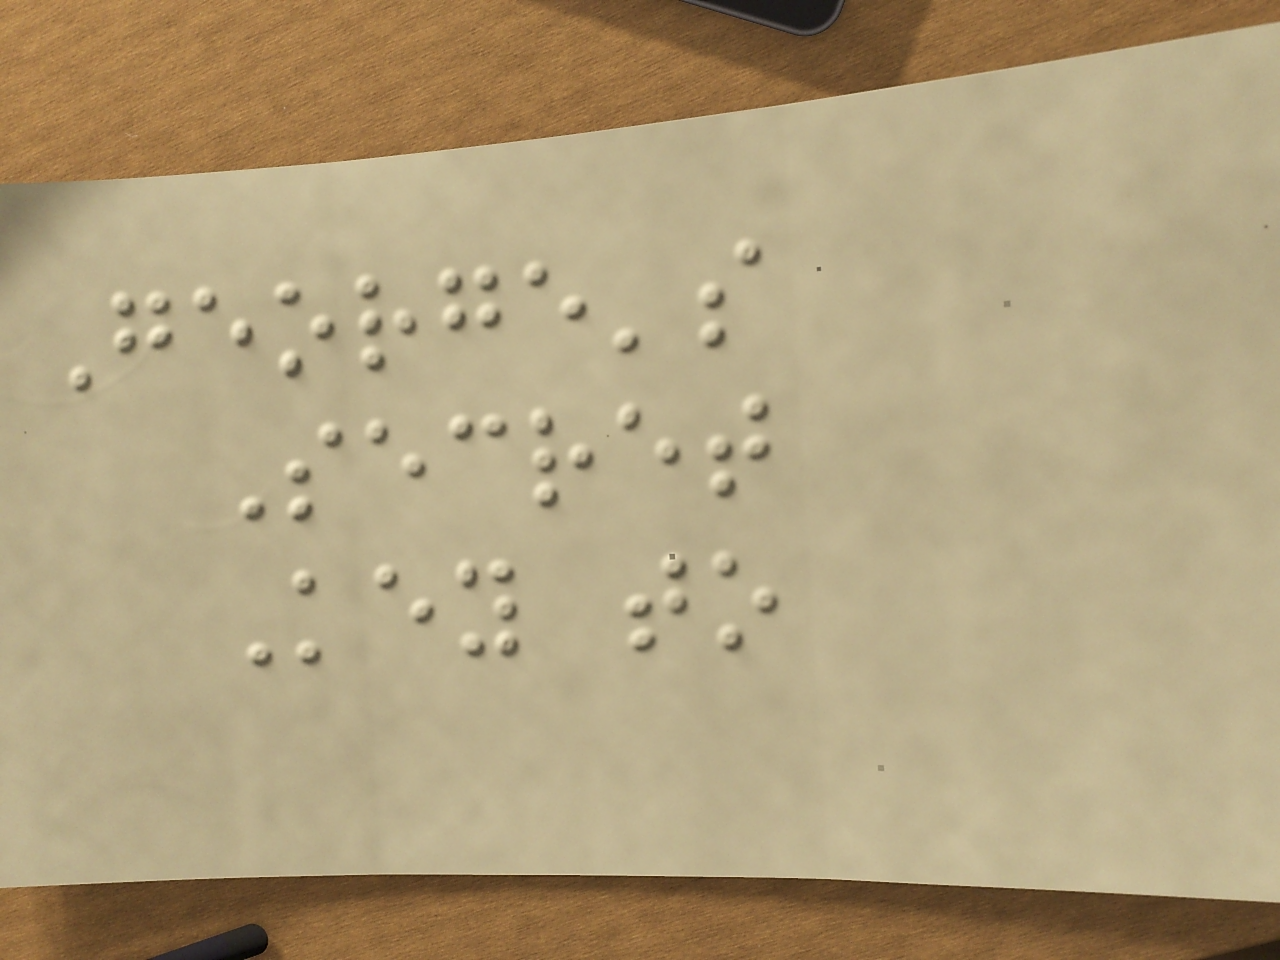George's
Secret
Key to
